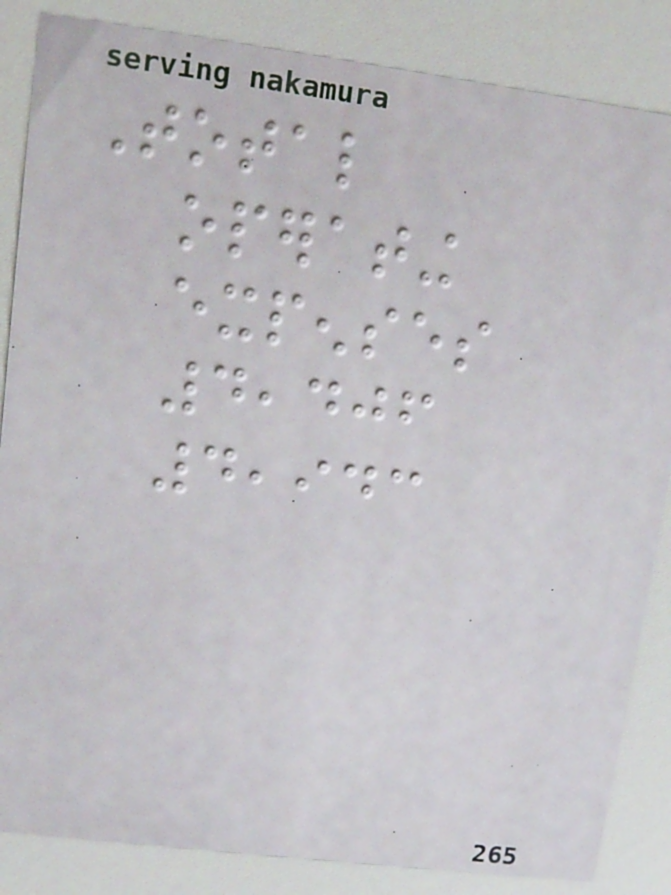Total
operating
expenses
4,406
4,943
